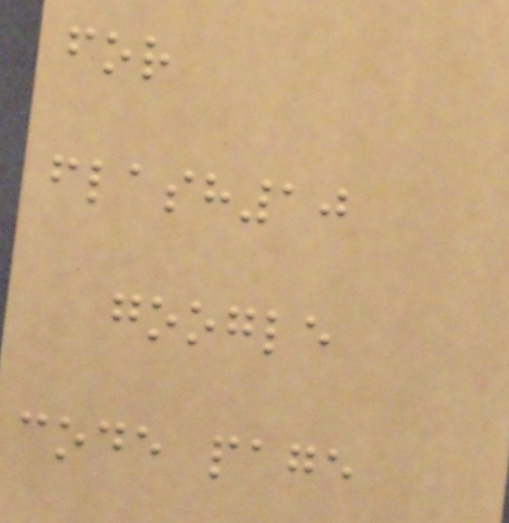for
flash10
google
code page
